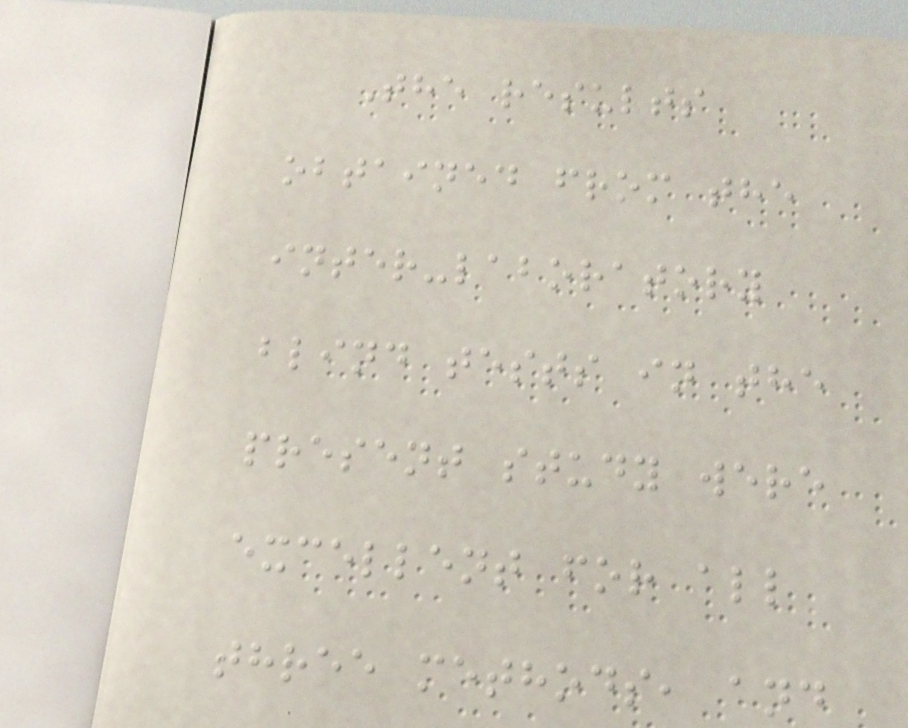The results
obtained from the
inter-laboratory
blind tests in the
present study were
excellent for all
three methods, and
